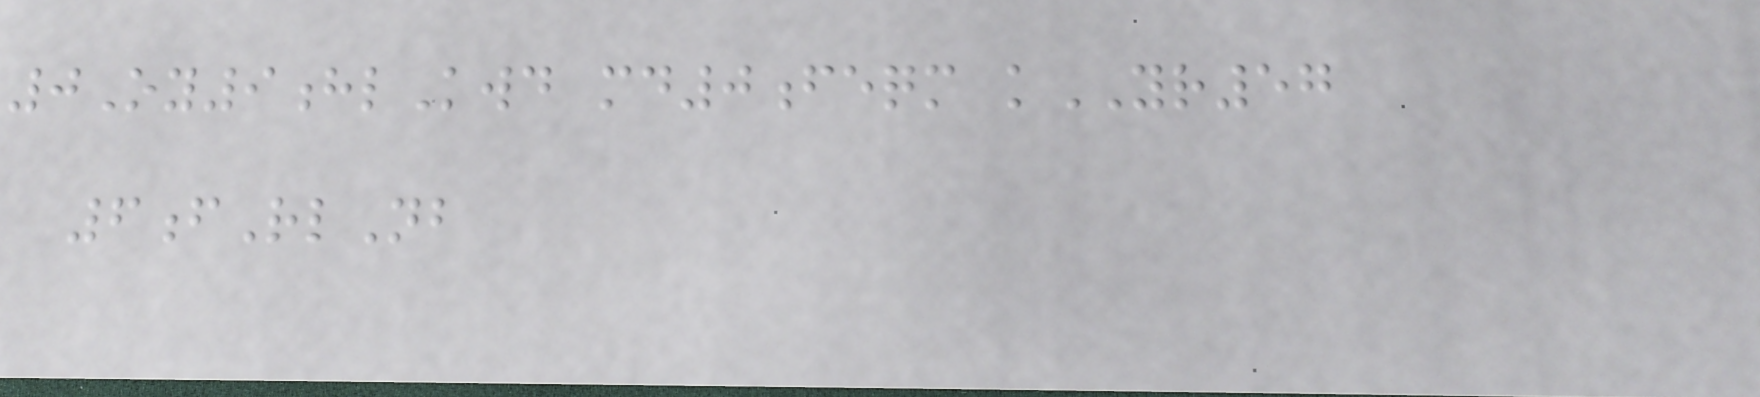0Oy9hlKwd md0feqm kYR57
6fRlNb
